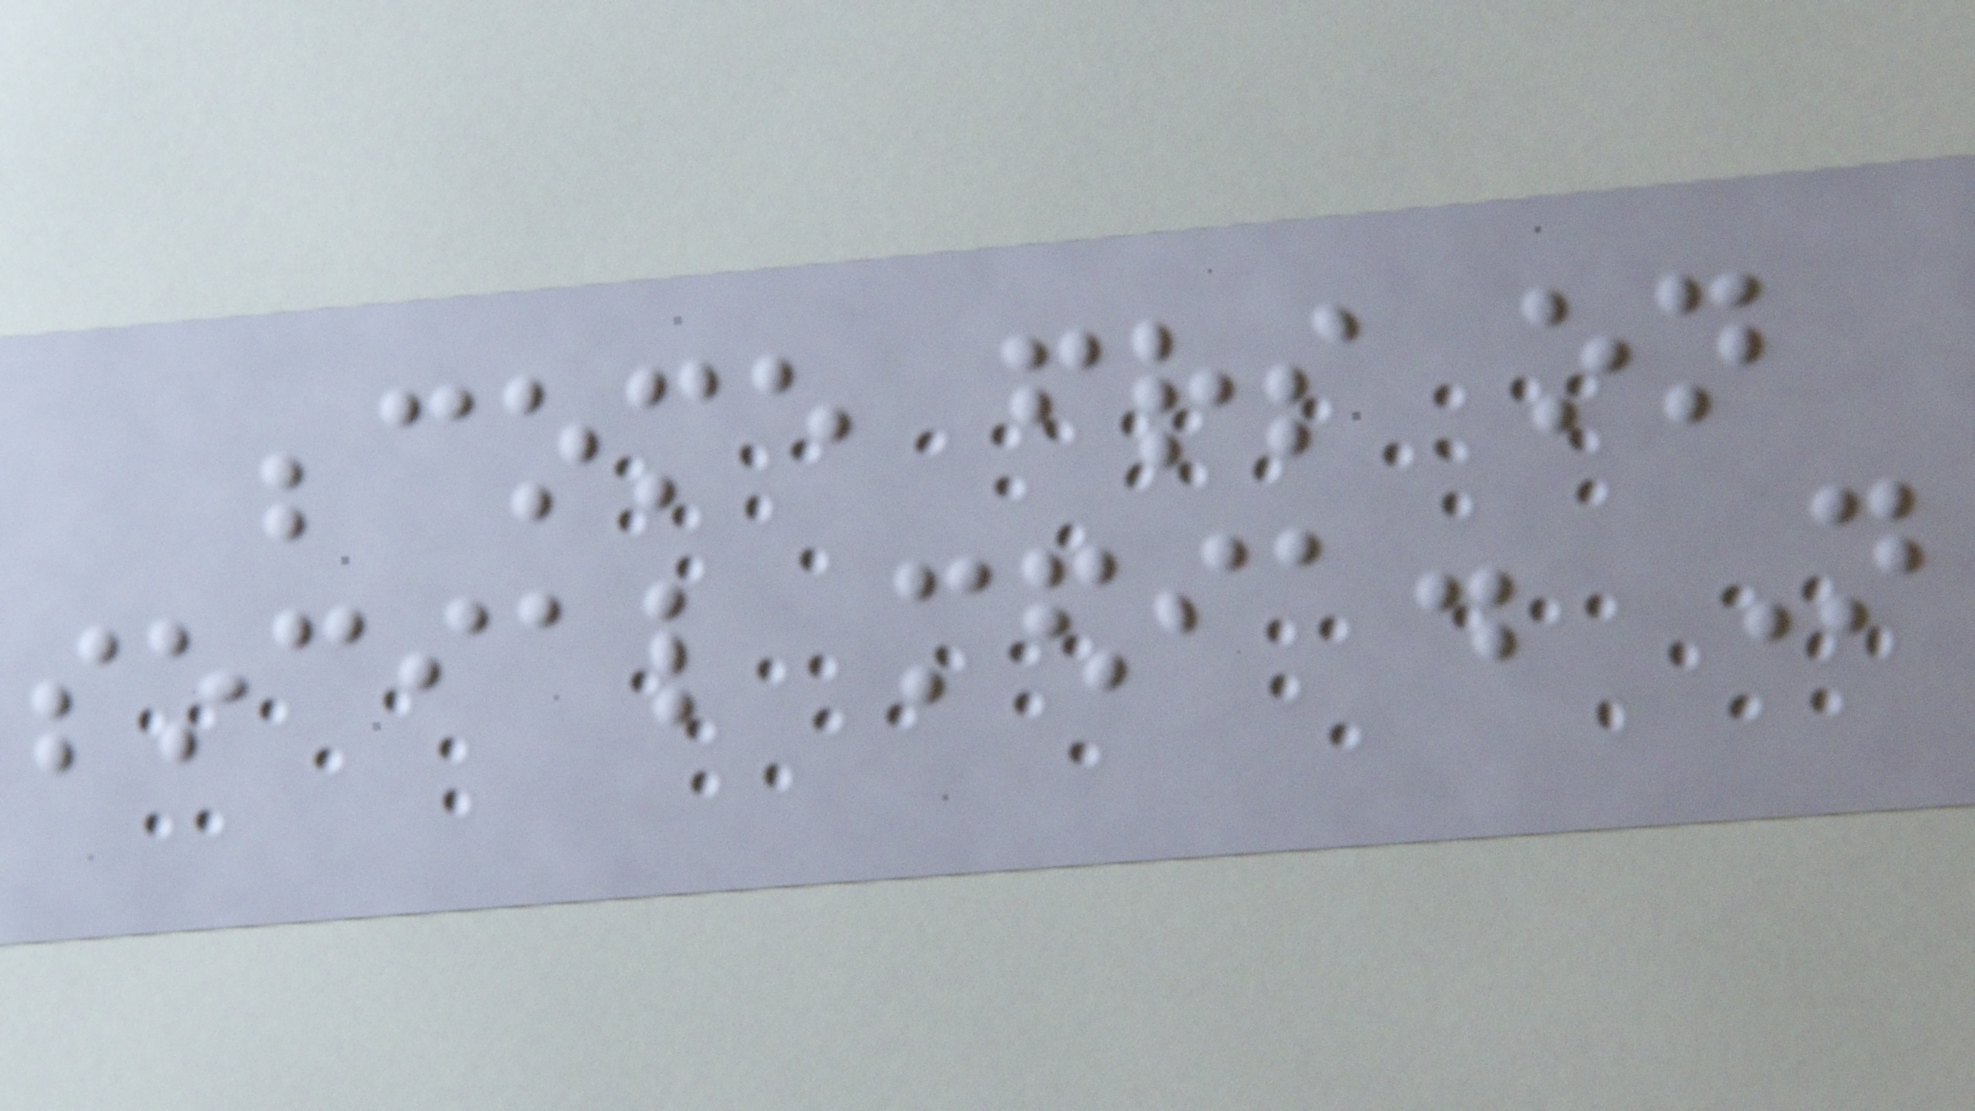become friends on
social media. Not
